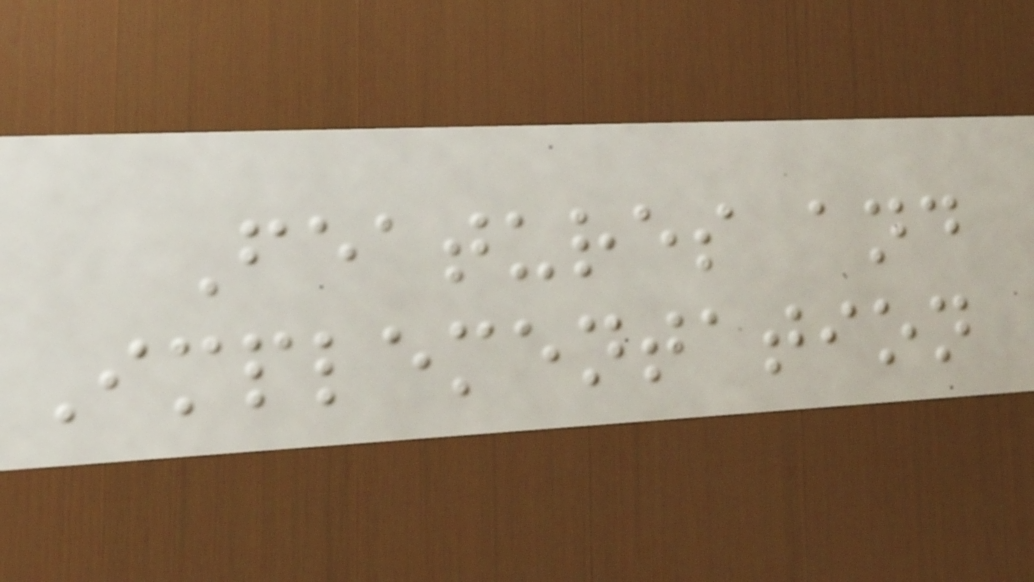Features and
Implementation
